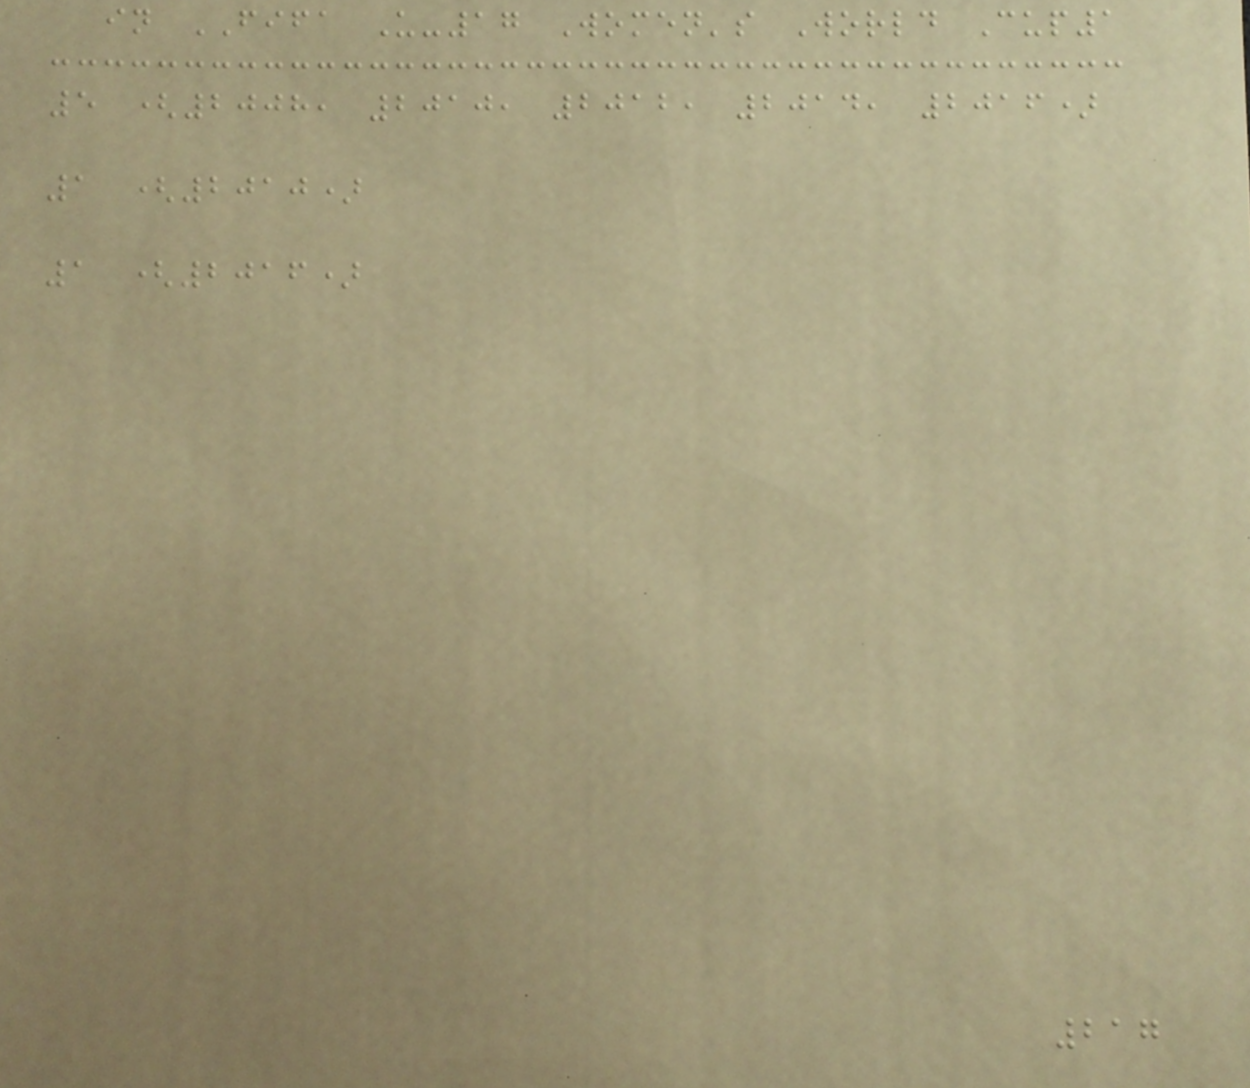in FIFA U-17 Women's World Cup1
5 (2008, 2010, 2012, 2014, 2016)
1 (2010)
1 (2016)
217
